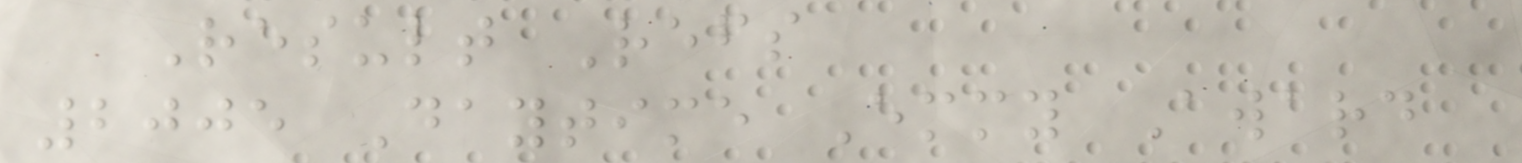Result Refs
2005 Daytime Emmy Award
